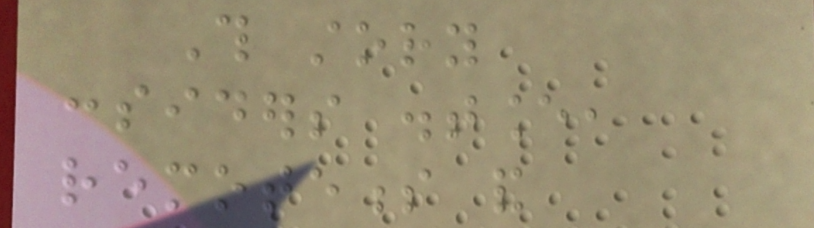This story
considers distance,
remoteness and
